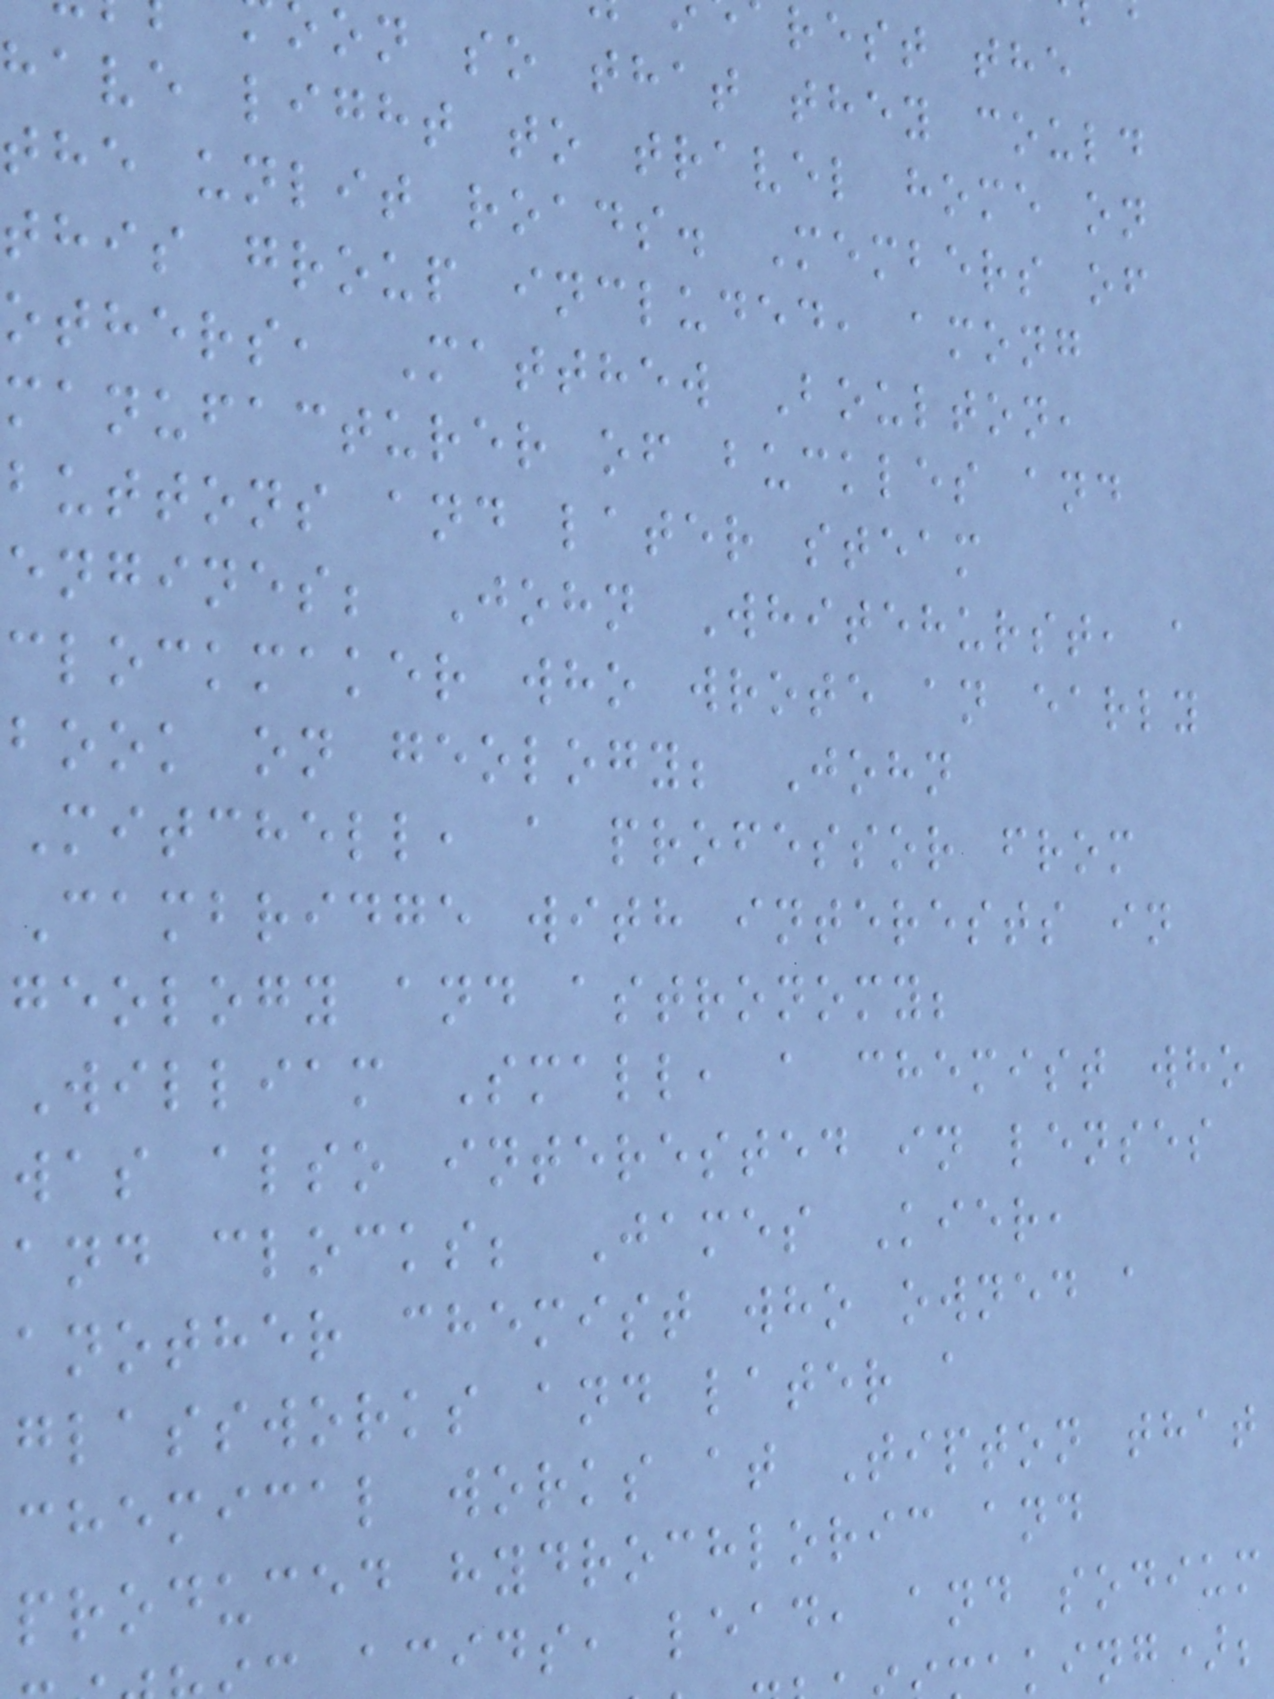rest the
on so that they could
have light to travel home on
the unlit roads. Members of
this group included, among
others, Matthew Boulton,
manufacturer of buckles and
buttons and later steam
engines; John Whitehurst, a
clockmaker who wrote an early
book on geology; John
Mitchell, a professor from
Cambridge with interests in
geology and astronomy;
William Small, a chemist who
was also interested in lenses
and clocks; James Kier,
another chemist who owned a
glassworks and later a
chemical works at Tipton that
produced hydrochloric and
acids, lead, and sodium
